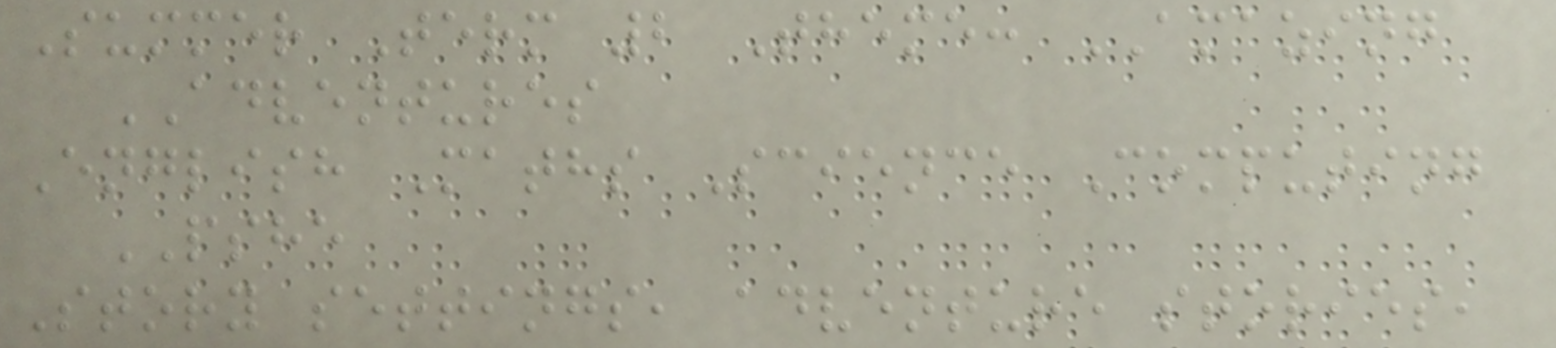Summer Term 2 Theme: AMAZING
ADVENTURES
English Maths Science Computing
PSHE
Story settings, adventure stories,
